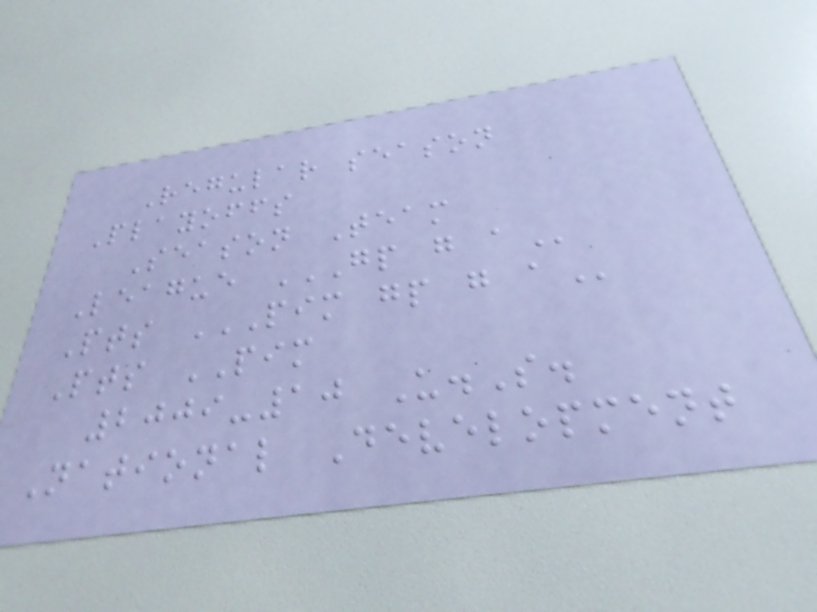Regular season
Playoffs
Season Team
League GP G A
Pts PIM GP G A
Pts PIM
2009-10 U.S.
National Development
